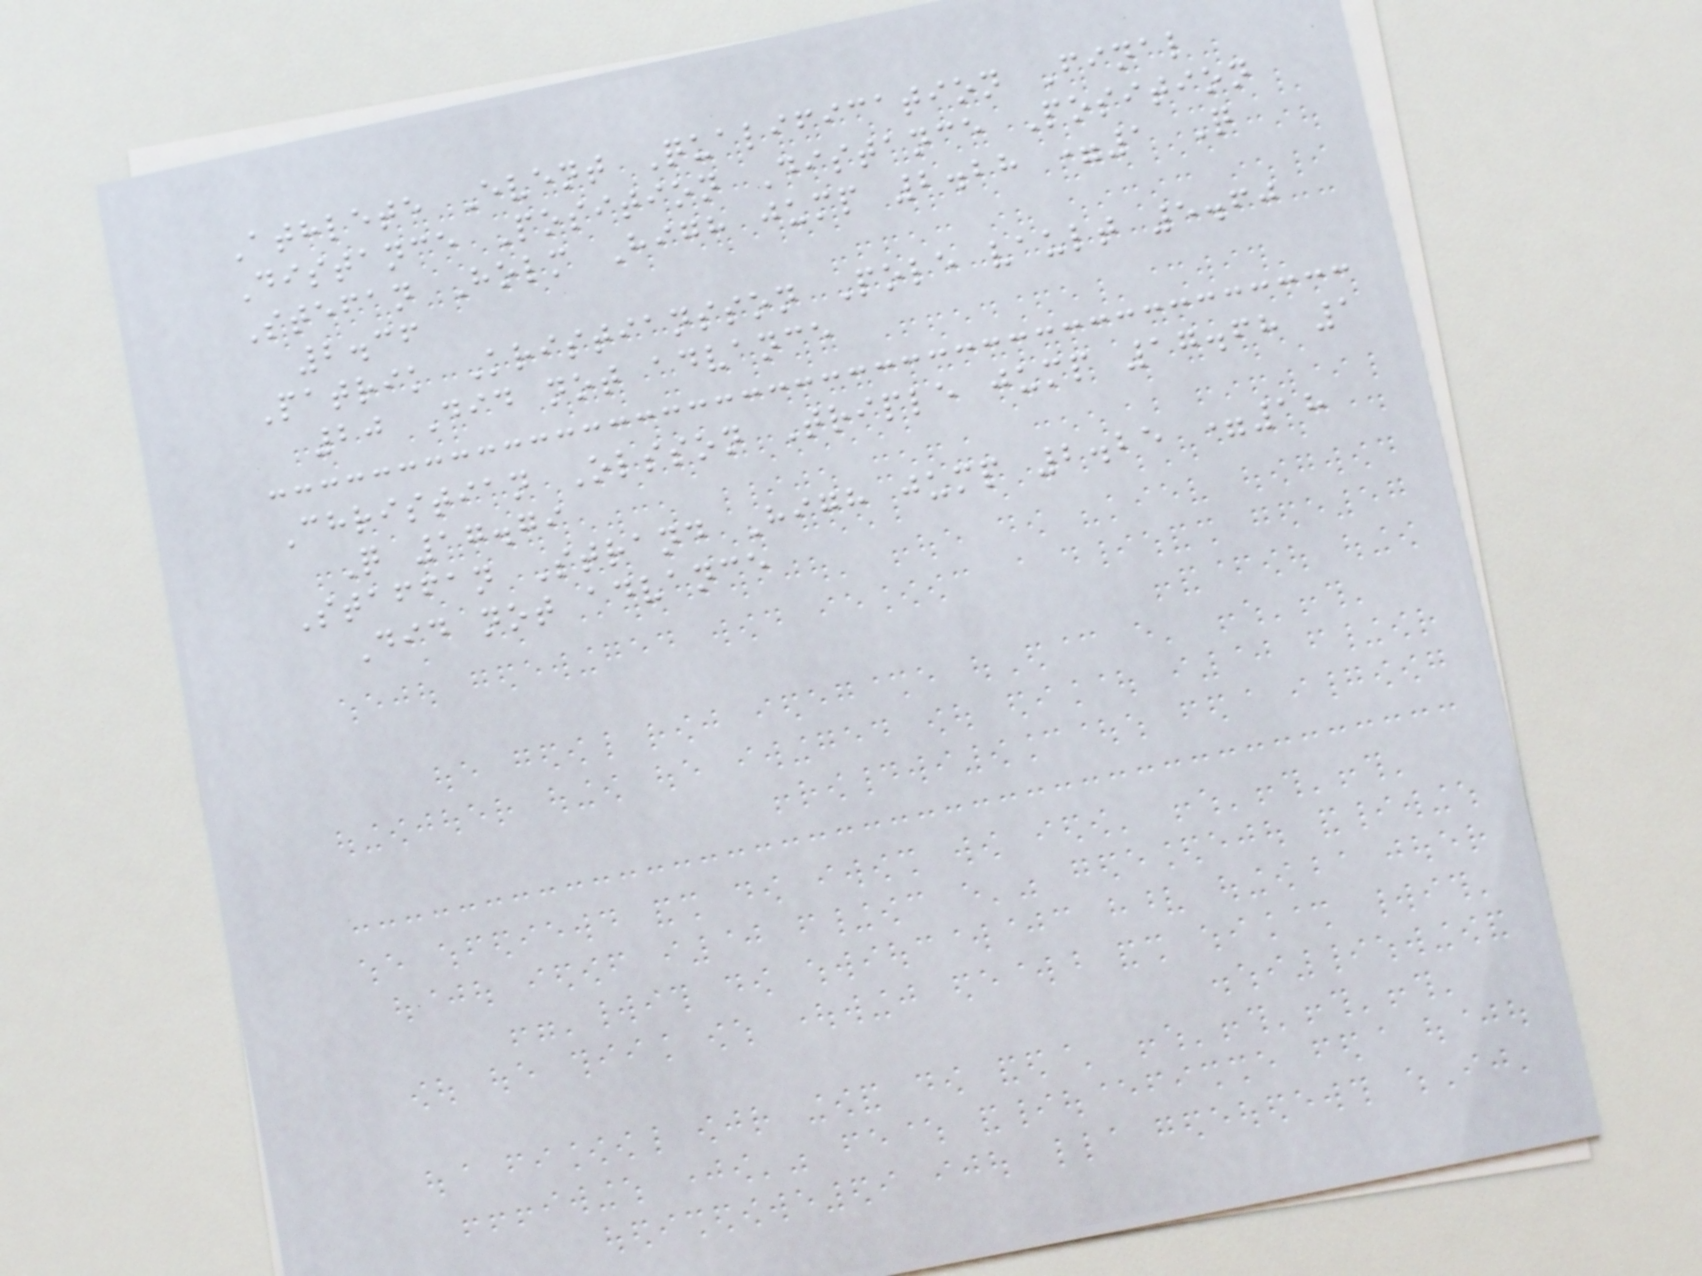Athlete Event Qualification Final
Distance Position Distance Position
Stefan Holm High jump 2.28 =1 Q
2.36
Patrik Kristiansson Pole vault 5.60
20 Did not advance
Christian Olsson Triple jump 17.68 1
Q 17.79
Staffan Strand High jump 2.25 =18
Did not advance
